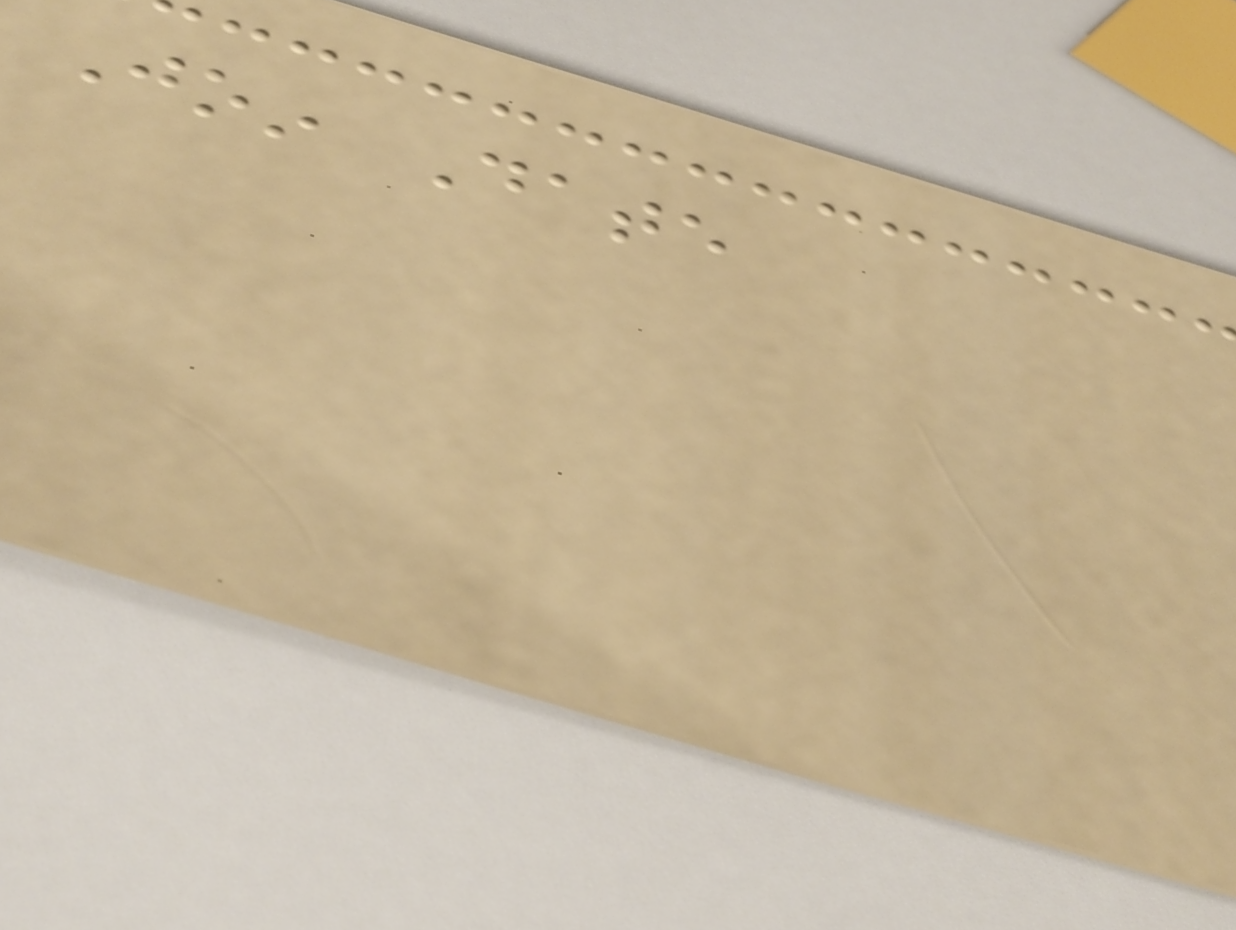Join Date
